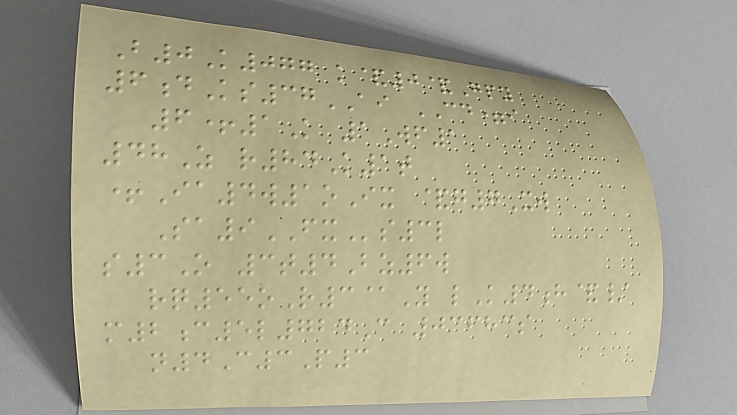B0K077 k&0&Gpy
6dKs37AI CD=i
6+1K 1Wf1
48Z r84K1t
+Ia4w1oIx &g7Xw
Sa9FXs3l
s3O 3t4Bz6w
rq55oR3@Y lK4h&/
m2c5l724C 03683s
n4C3P3
